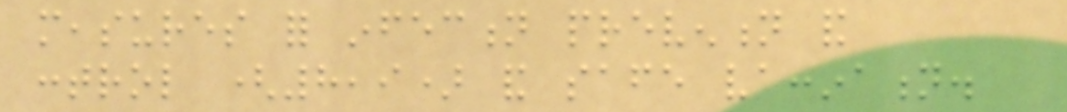measures for infection prevention and
control (8,9) and safe vaccination.
